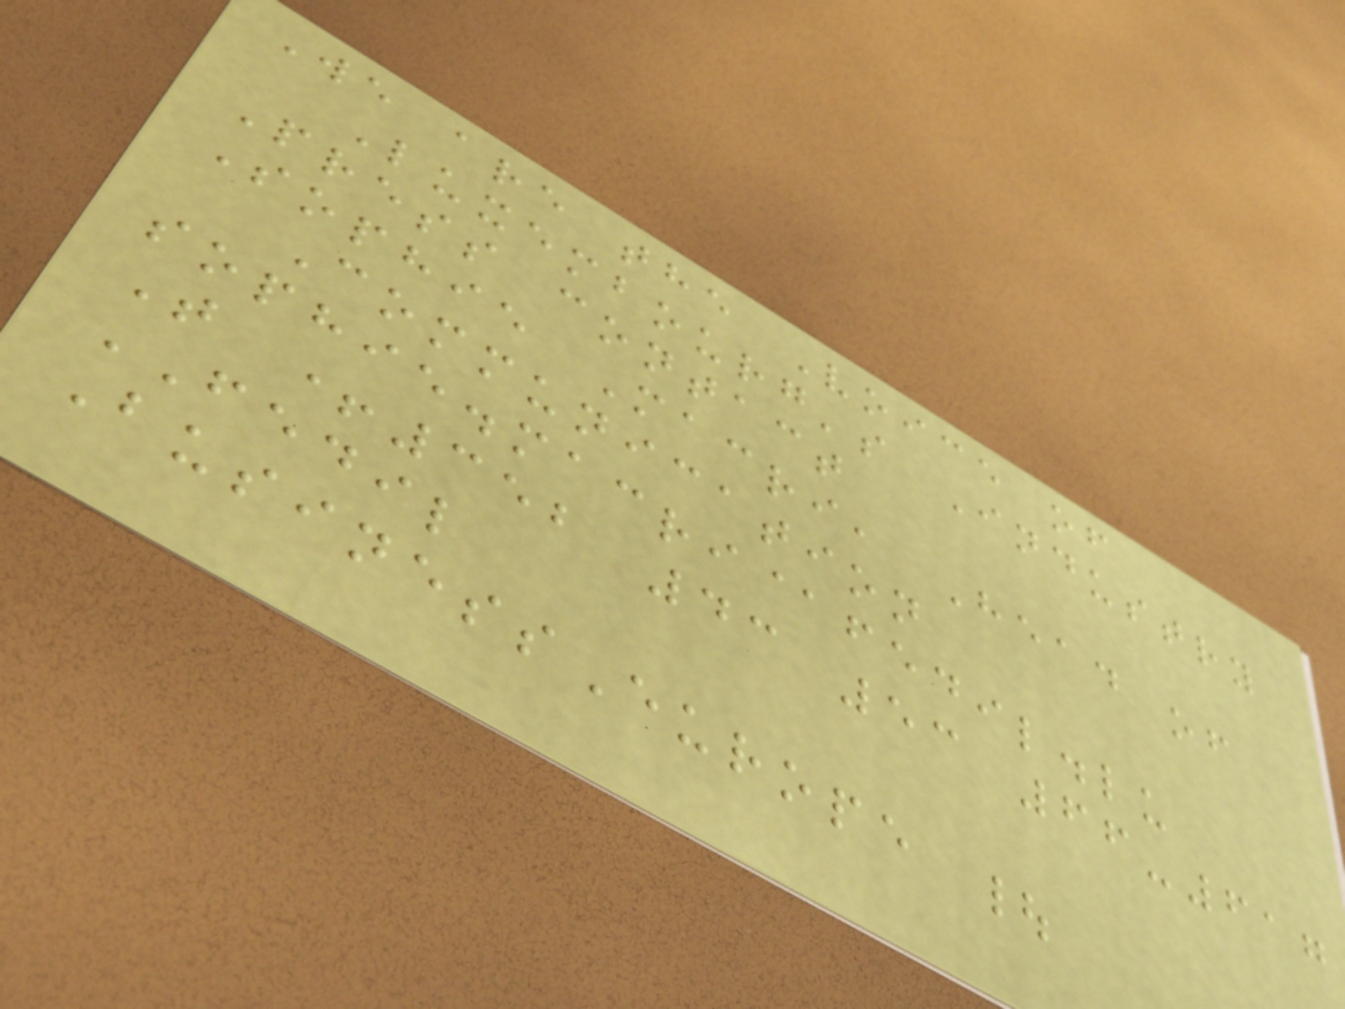We are the Voice of
Luxembourg's Industry
Press contact
Sophie Macri, Head of
Communication
sophie.macri@fedil.lu
T +352 43 53 66-617
FEDIL
BusinessEurope |
